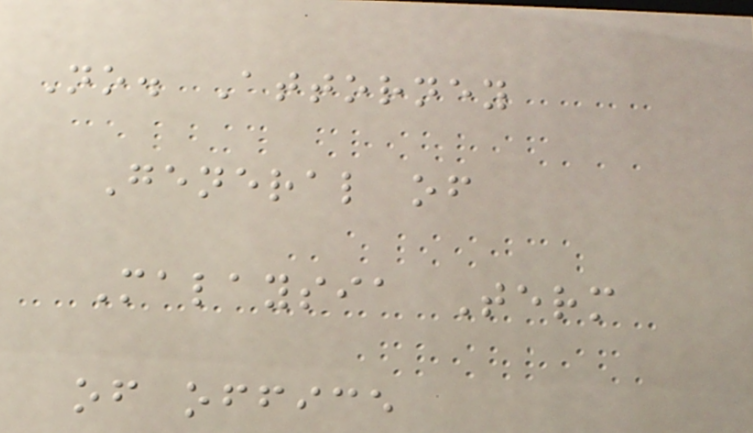No. Attorney
General of
Malaysia Term
of office
